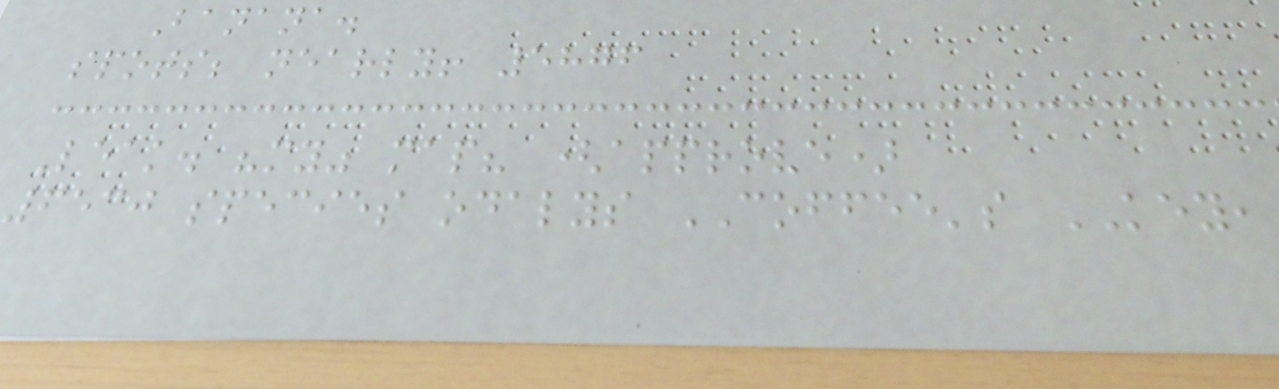Banana.
spots; nearly! 5876
Leak. "my" map? (approve)
6530 species odalys COFFEE's KEY,
